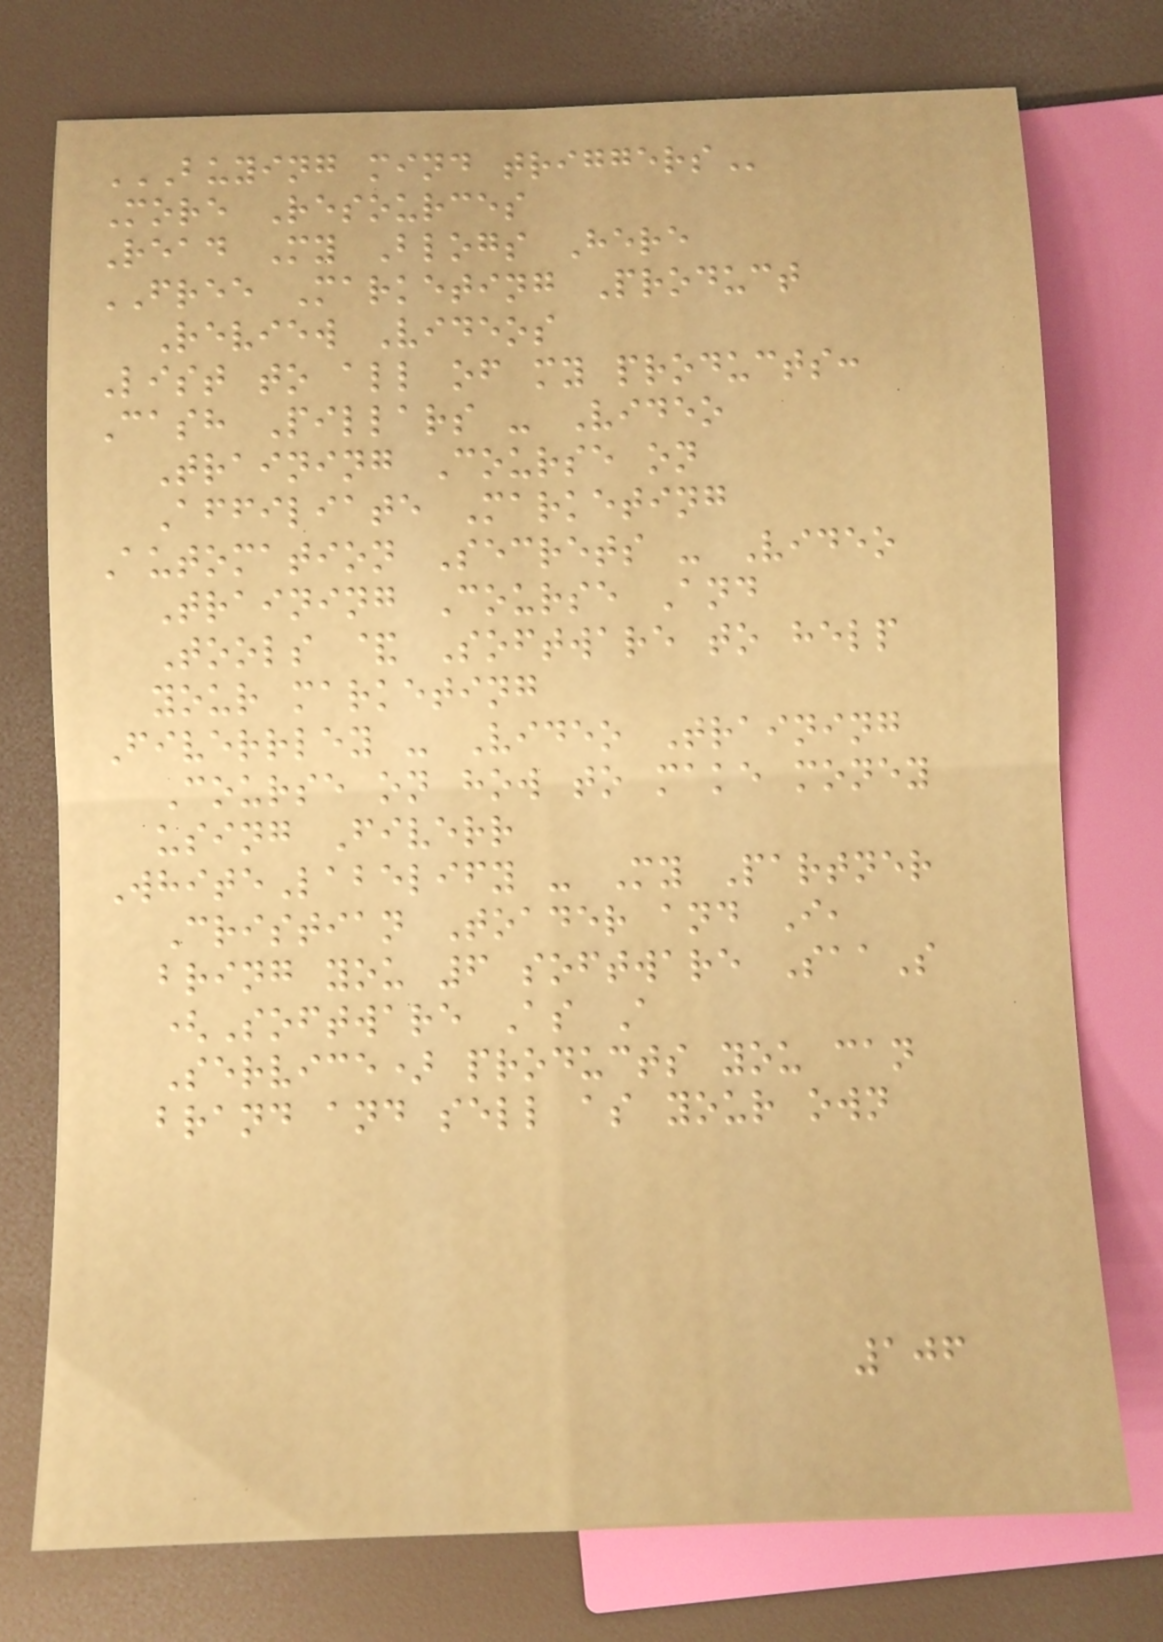BUYING MIND TRIGGERS
More Resources
Read My Blogs Here
FREE Marketing Product
Review Videos
List to all of my products:
Cash Pillars - Video
Training Course on
Affiliate Marketing
Automation Secrets - Video
Training Course And
Tools & Software to help
your marketing
Fiverrley - Video Training
Course on how to make money
using Fiverr
WhiteLabelify - My Partner
Cristian Toader and I,
bring you 6 software SaaS
(Software As A
Service) products you can
brand and sell as your own
106
